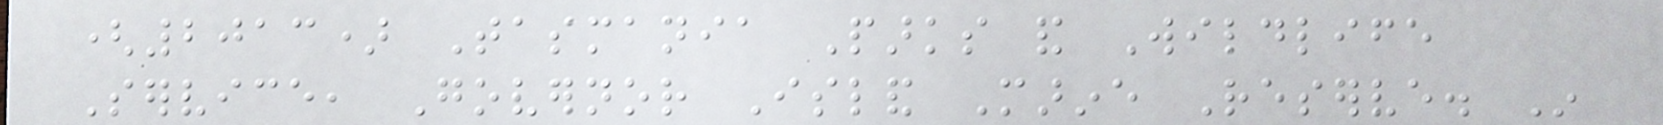(2013) Tasmania Parks and Wildlife
Service, Governor Island Marine Reserve. In
